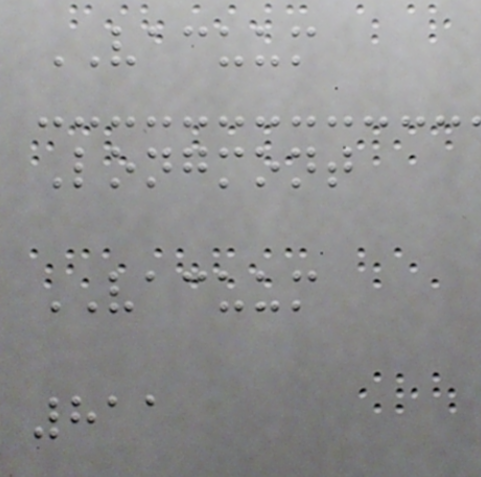VACUUM
Longmont
VACUUM
811
